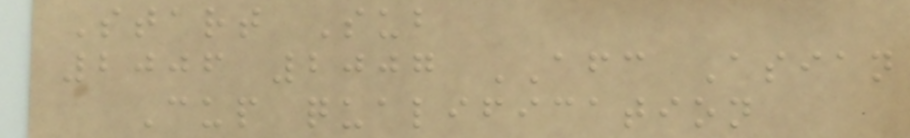Start Sub
2006 2007 AFC Asian
Cup qualification
